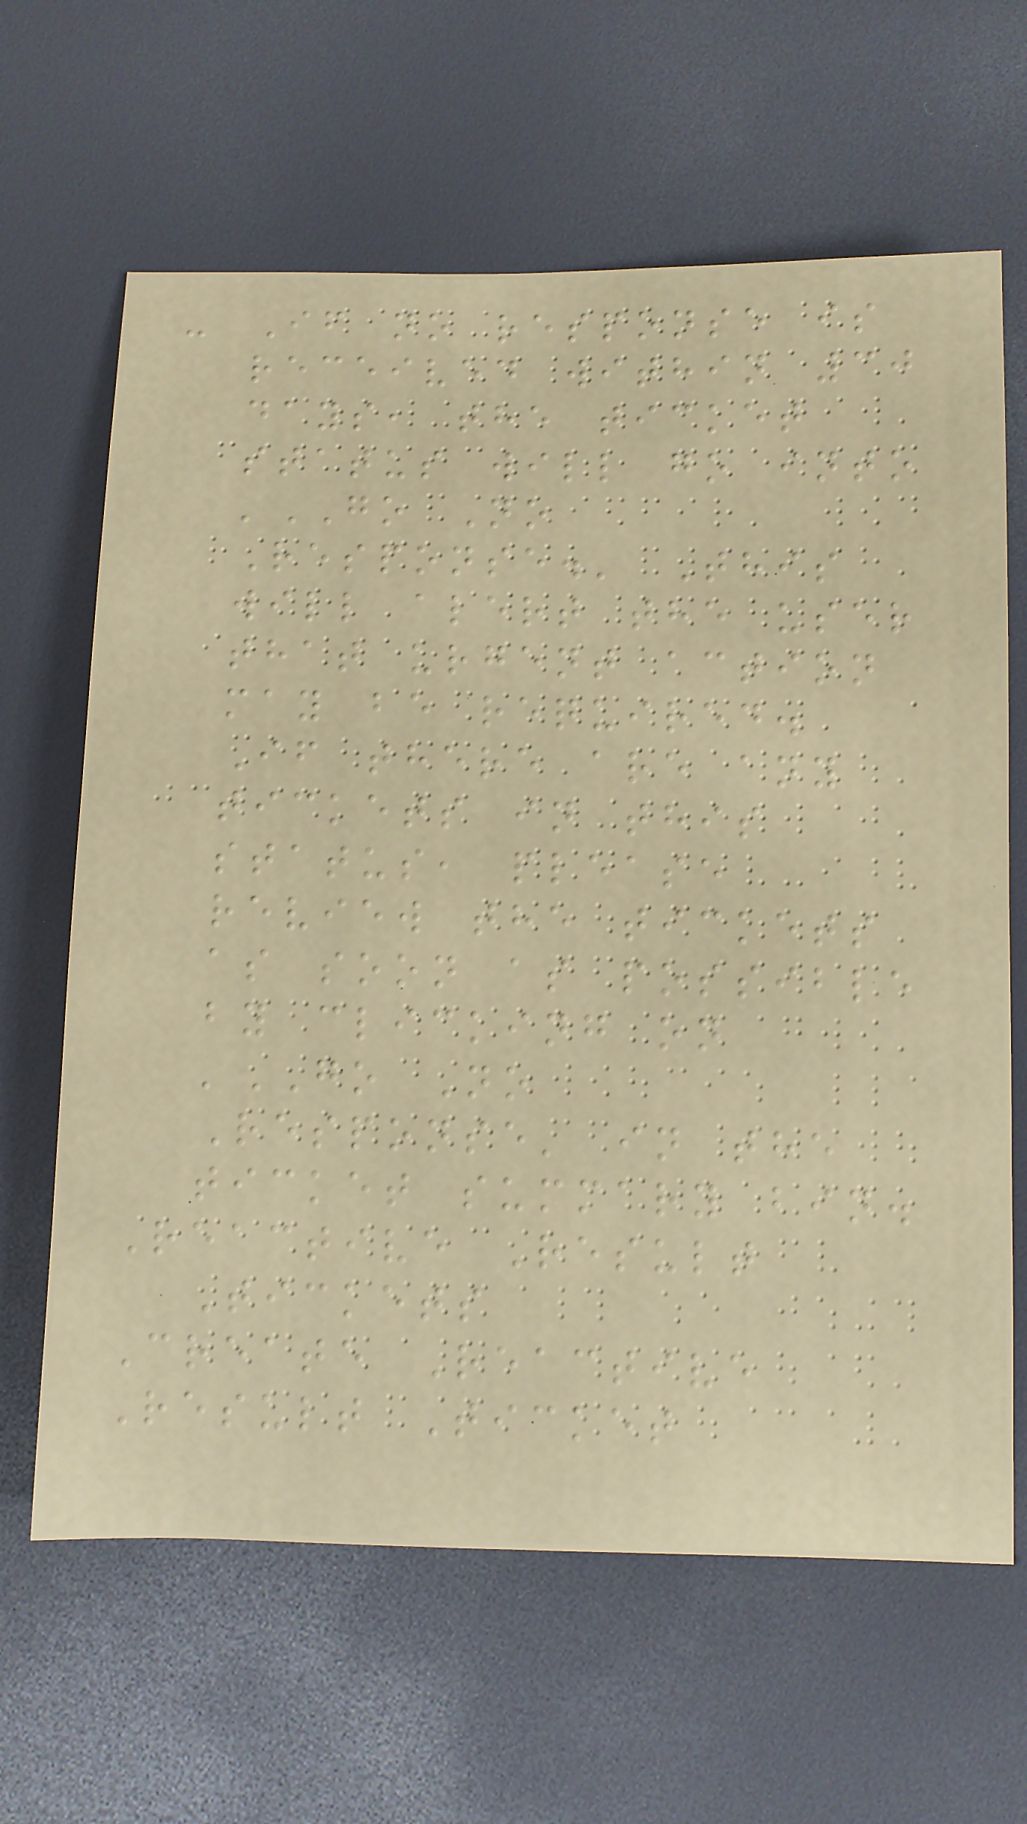- If no response is
received within 30
days, the ticket
status will go into
'GO No
Response.' This
will alert the user
that urgent action
may be required.
If there are any
tickets in this
status, please
review the tickets
as soon as possible
by clicking on
'GO No
Response' in the
ticket summary bin.
Reactive Result
Tickets
Create Reactive
Result Ticket
